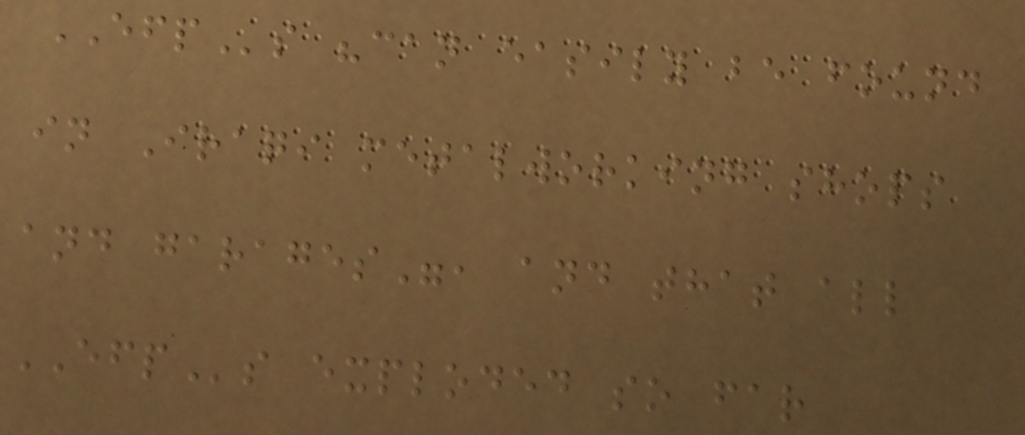EFPs "can easily be found
in Iraqi metalworking shops
and garages", and that all
EFPs exploded so far
